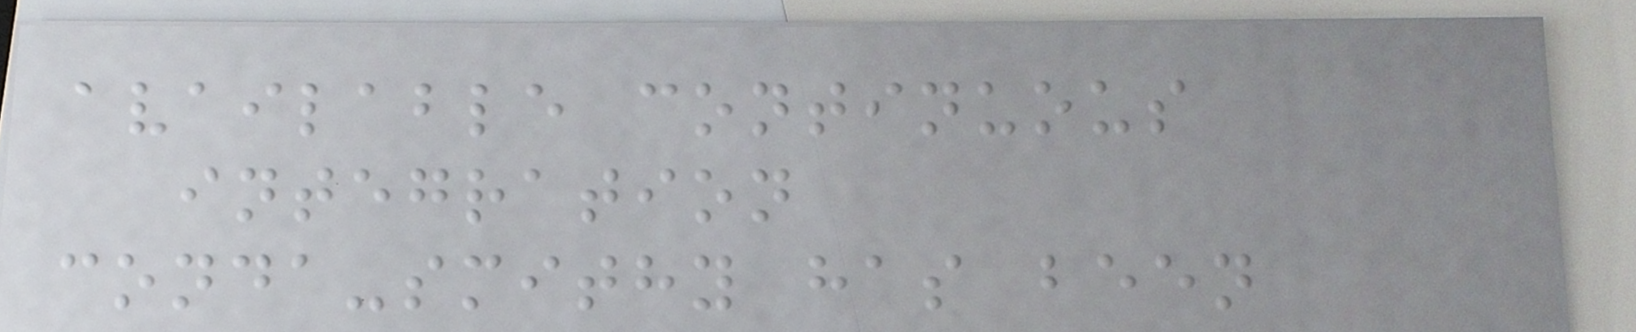available continuous
integration
conda-smithy has been
